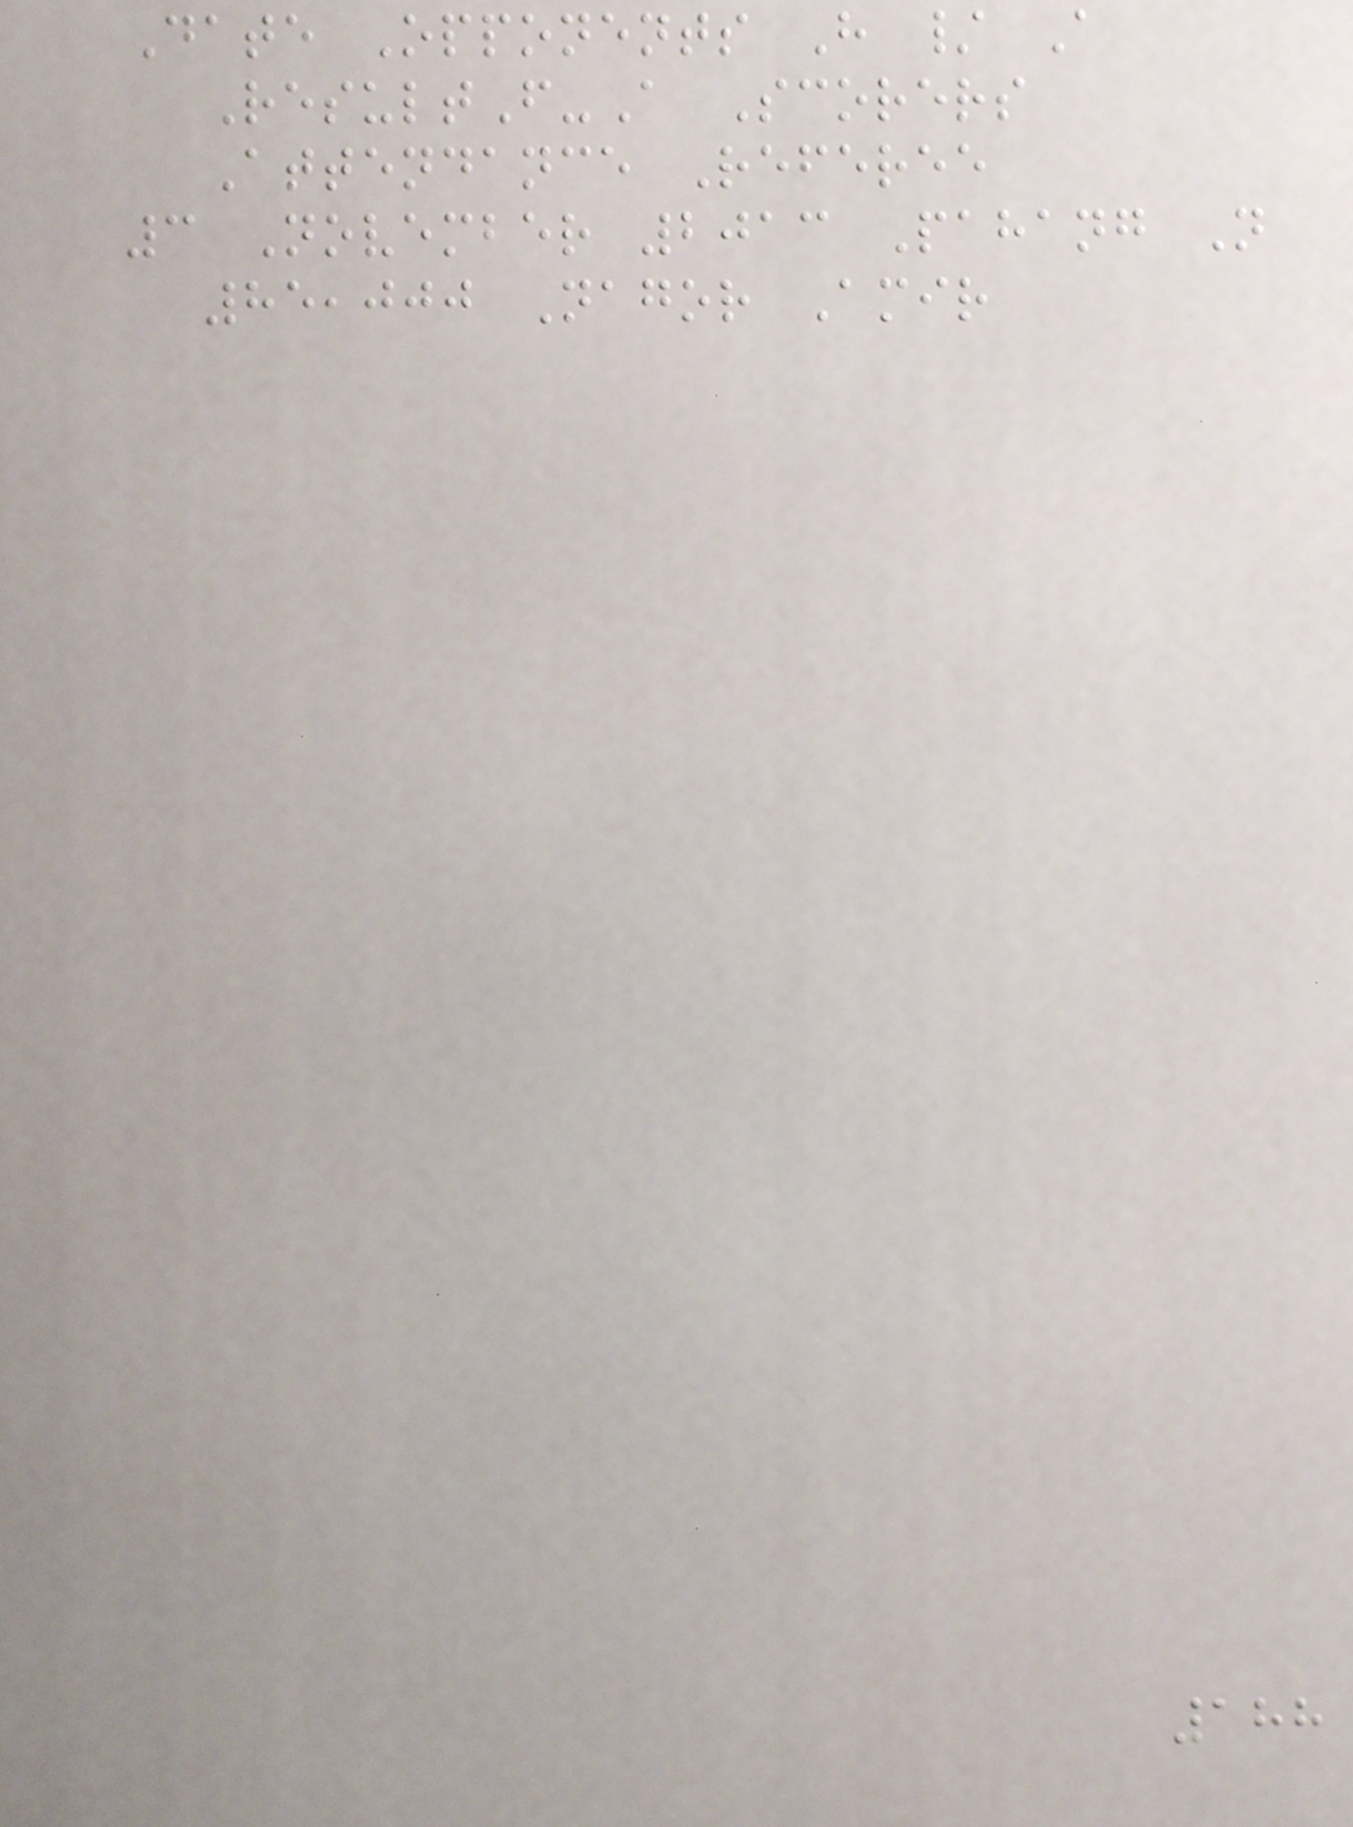Date Opponents H / A
ResultF-A Scorers
Attendance Referee
3 November 2013 Pahang N
85,000 Nagor Amir
188
